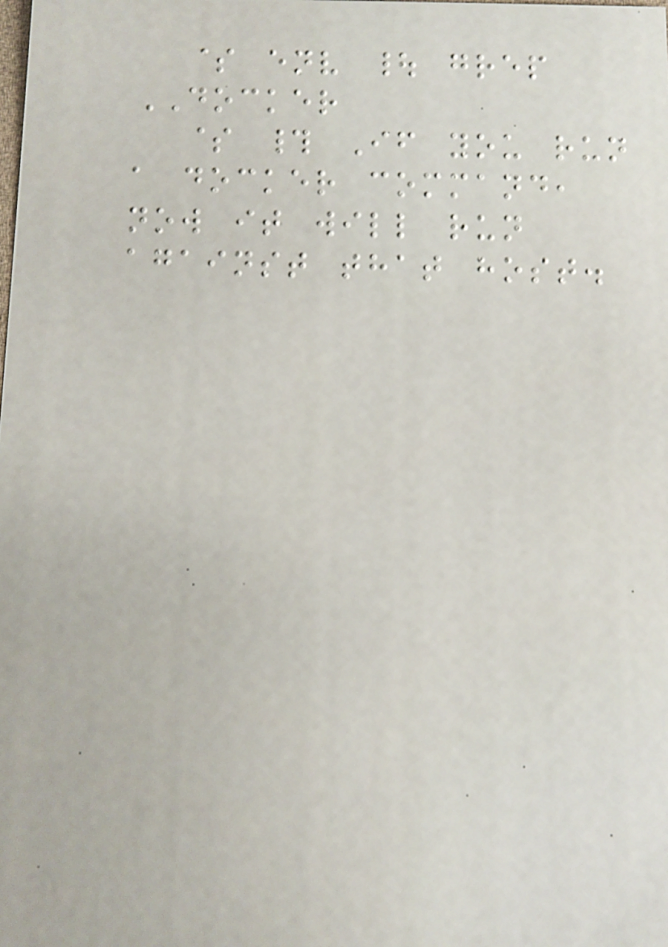$ env | grep
DOCKER
$ # If you run
a docker command,
now it will run
against that host.
